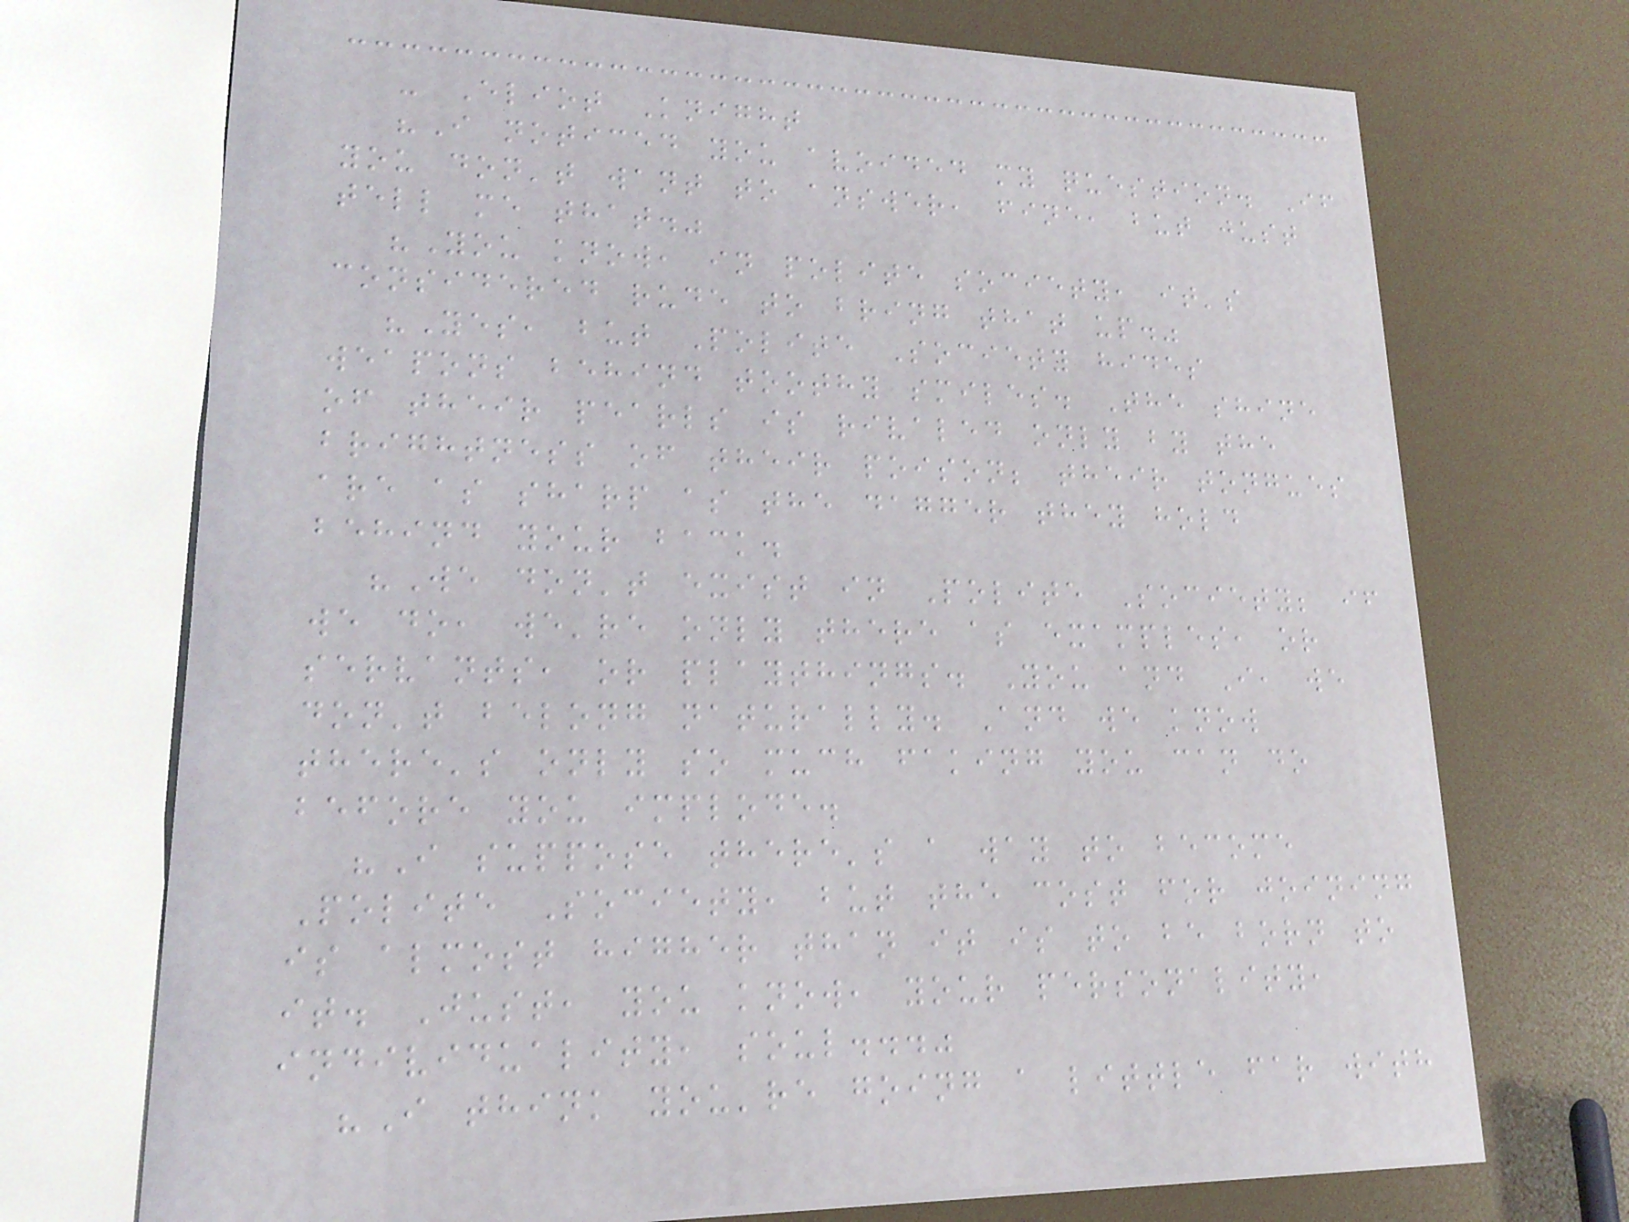- Eliot Knight
"I noticed you avoided my question. If
you don't want to answer, fine, but just
tell me that."
"You know, in polite society, it's
considered rude to bring that up."
"Yes, but Polite Society hides
weapons behind toothy smiles. The shine
of their pearls is rivaled only by the
brightness of their poison; their tongues
are as sharp as the dagger they hold
behind your back.
"We don't exist in Polite Society; if
we do, we're only there as examples, or
servants, or playthings. You and I, we
don't belong naturally. And we know
there's only so much faking you can do
before you implode.
"I suppose there's a way to become
Polite Society, but the cost for joining
is almost higher than it is to be born to
it. Just, you know, your personality,
individuality, soul..."
"I think you're going a little far with
